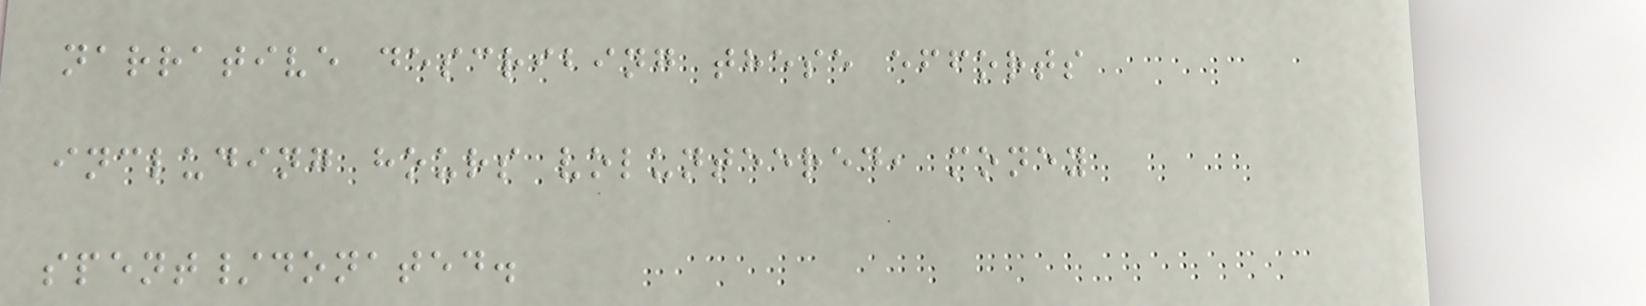narrative describing these efforts
including hours volunteered, money
spent/donated.
